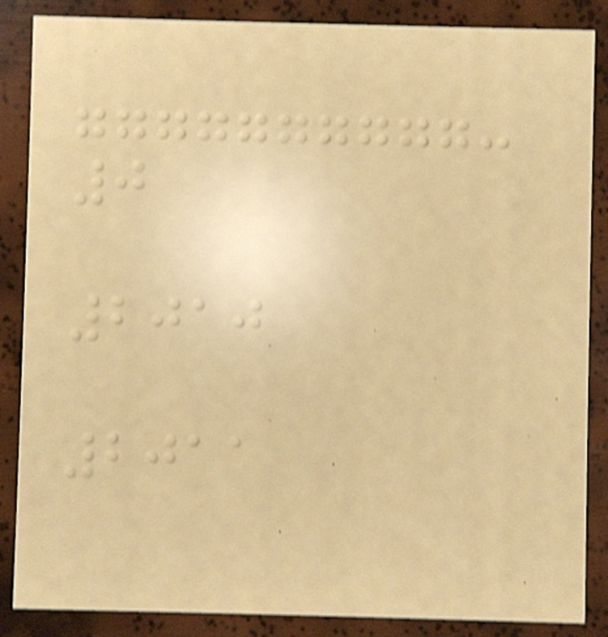0
2010
2011
